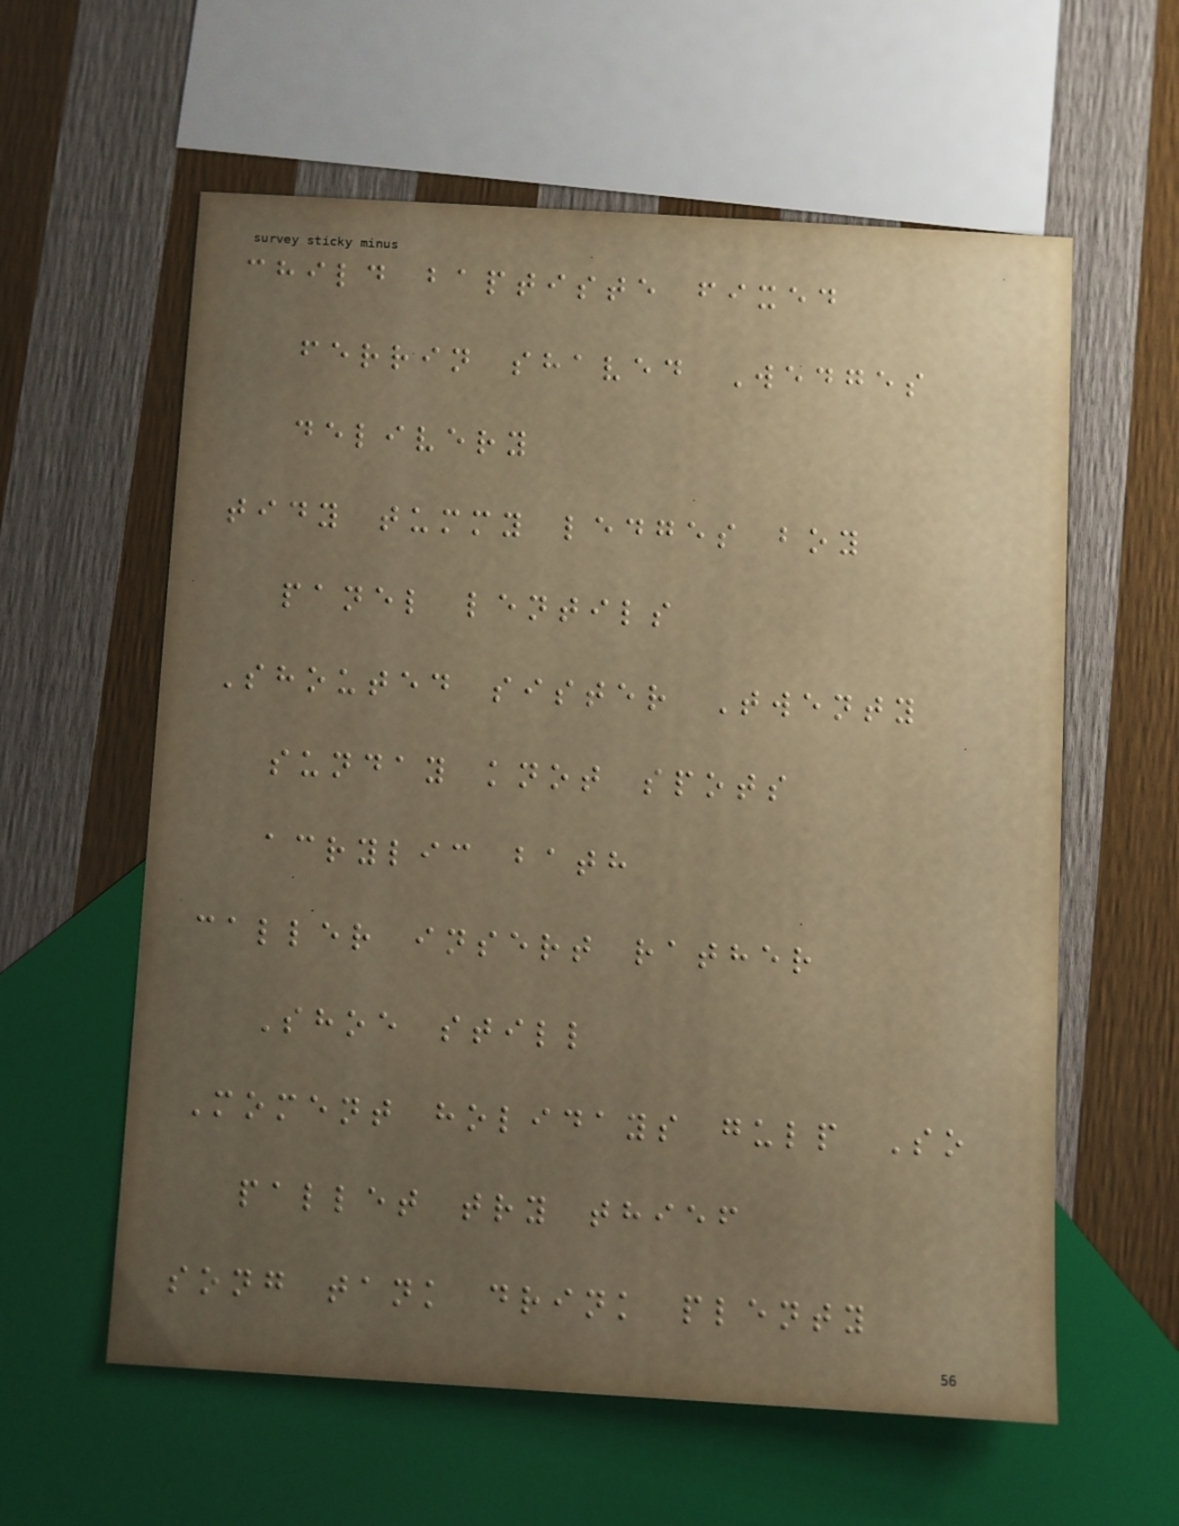child baptiste fixed
ferrin shaved Wedges
delivery
tidy tummy ledges boy
panel lentils
Shouted sister Twenty
sunday knot spots
acrylic bath
caller insert rather
Shoe still
Moment holidays gulp So
pallet try thief
song tank drink plenty
